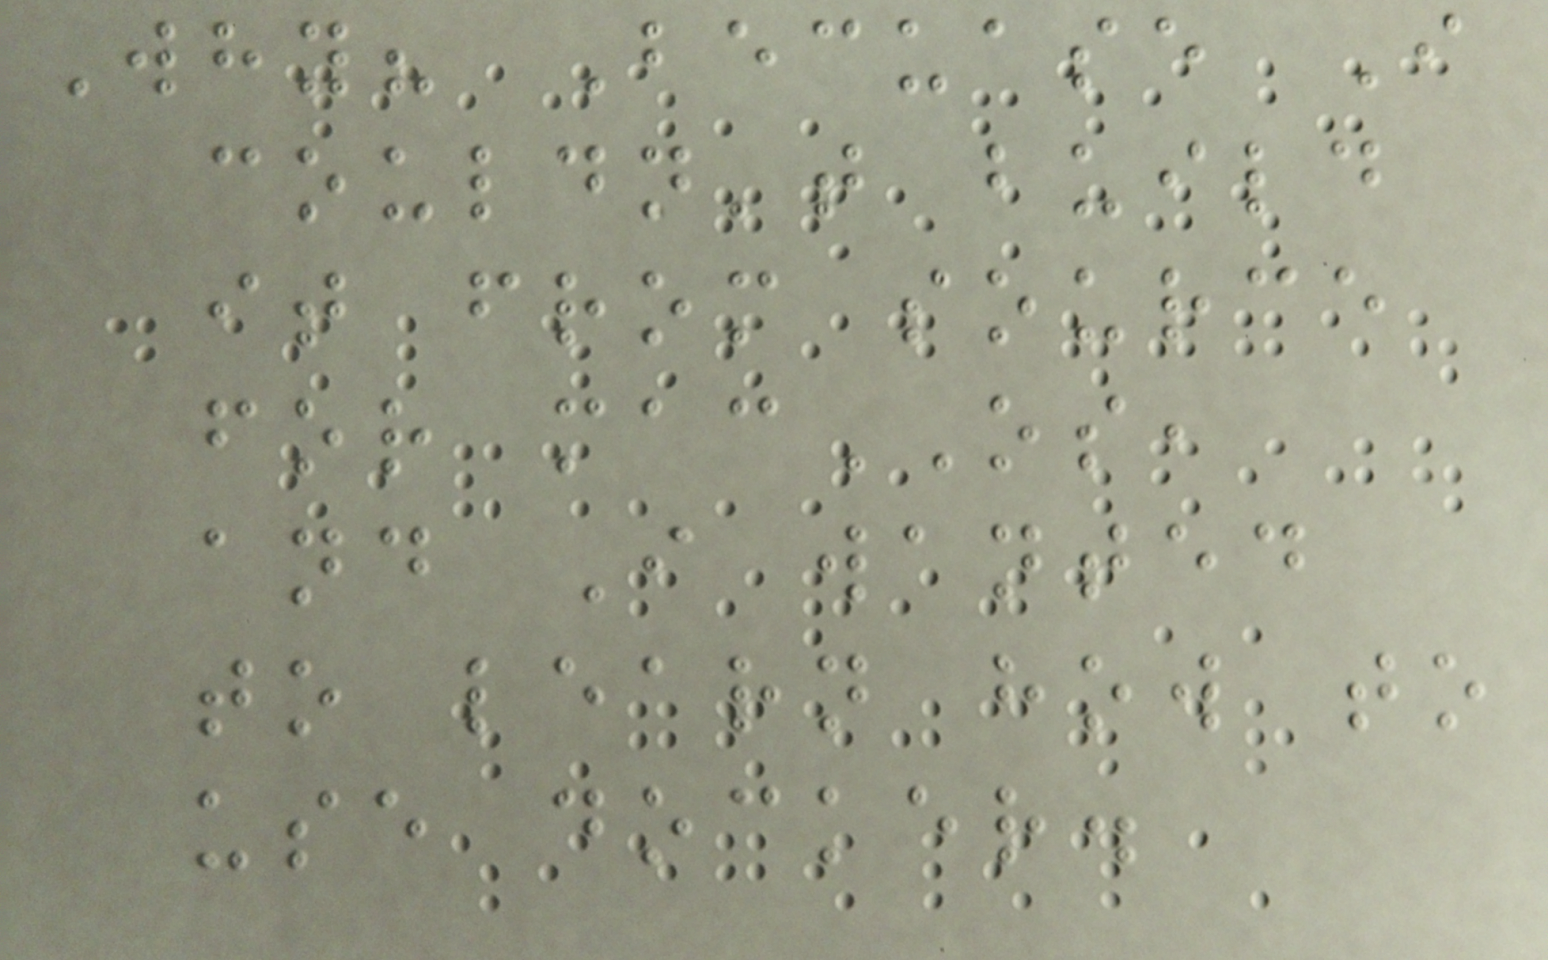Why? Becuase I
couldn't build
it from source
for macOS,
and I wanted
to learn how to
use docker.
